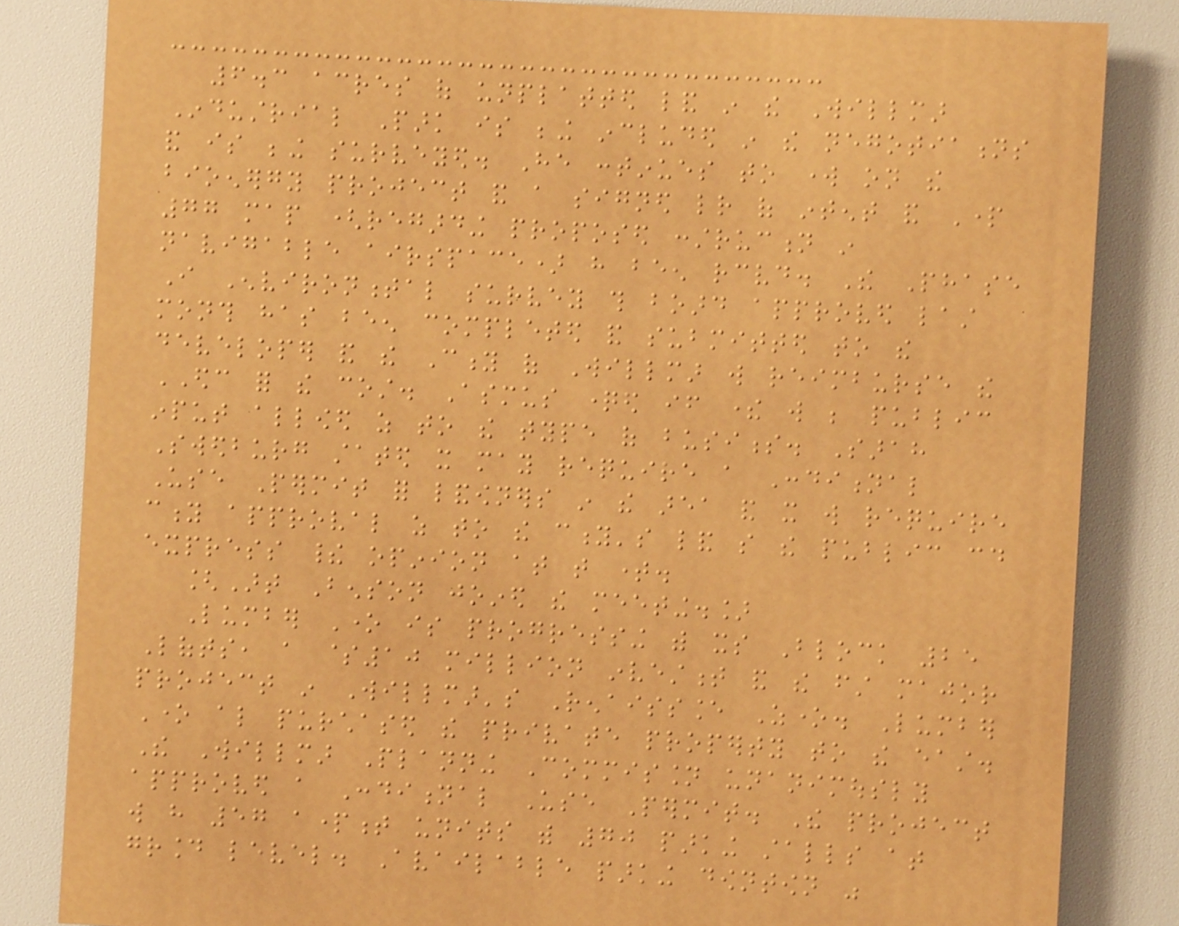6.3 acres of unplatted land in the Willmar
Industrial Park is being included in the negotiations
and is being surveyed. He continues to work on the
bioenergy project and a signed letter of intent and Part
77 map (regarding proposed construction in
navigable airspace) have been received. The Phase
I Environmental survey this board approved last
month has been completed and submitted to the
developer and the City of Willmar will reimburse the
EDC for the cost. Asmus questioned if there will be public
input allowed as to the type of business. Sarah
Swedburg stated it may require a Conditional
Use Permit for landowners in the area and it will require
city approval as to the city's land so the public could
express their opinion at that time.
[Art Benson joined the meeting.]
Lumber One is progressing with its Block 25
Lofts, a $10 million investment and the first major
project in Willmar's Renaissance Zone. Lumber
One also purchased the private property to the east.
The Willmar Planning Commission unanimously
approved a Conditional Use Permit. The project
will have 57 apartment units with 70 parking stalls at
ground level. Available parking downtown was
